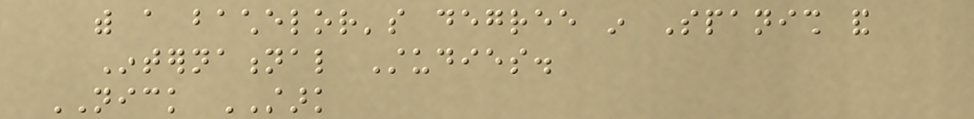with a bachelor's degree in Spanish and
International Studies.
NICK STARK
